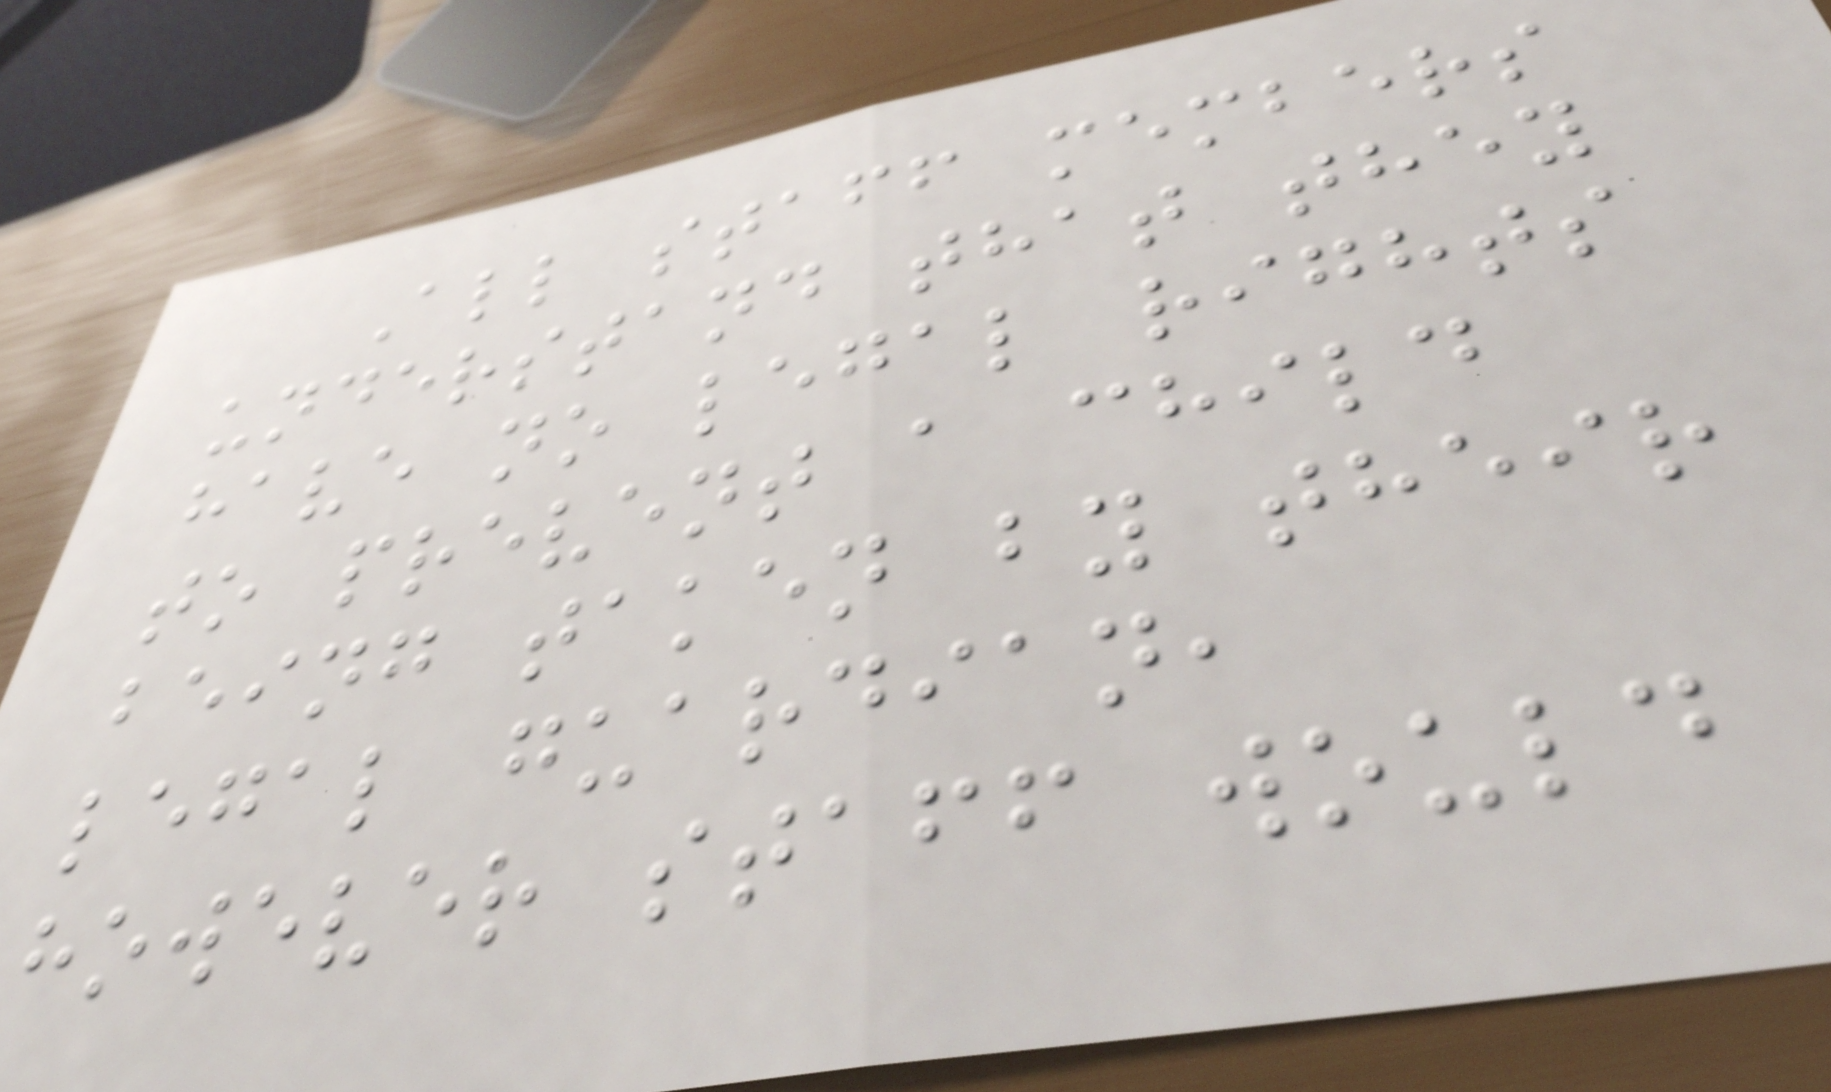All staff members
understand that they
have no legal rights
to prevent a child
being taken by their
legal guardian,
however staff would
